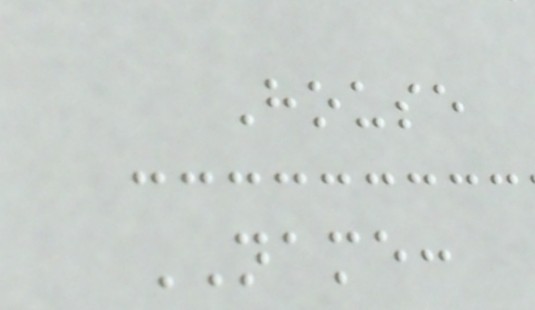House
NAME:
